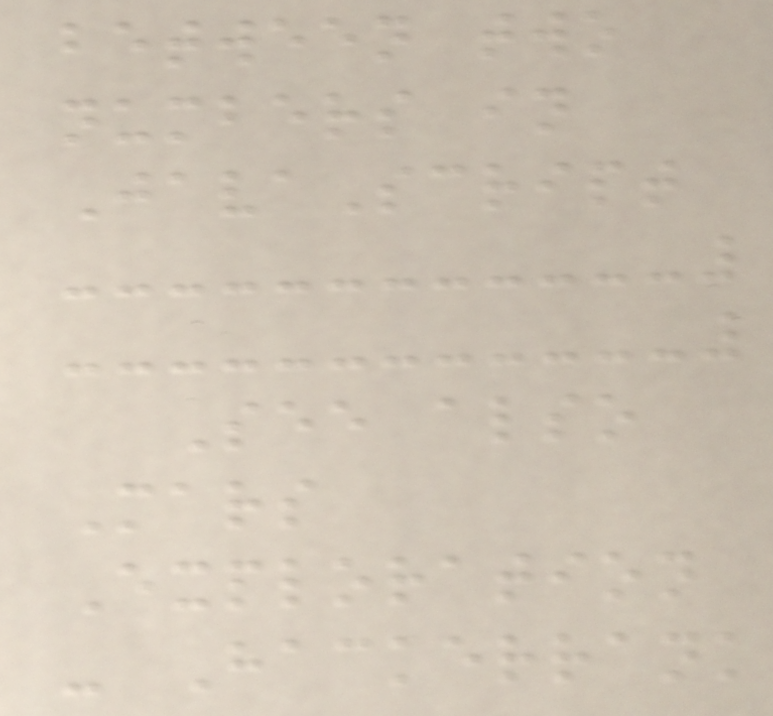between two
numbers in
JavaScript
See also
Mars
Exploration
- Hackerrank
